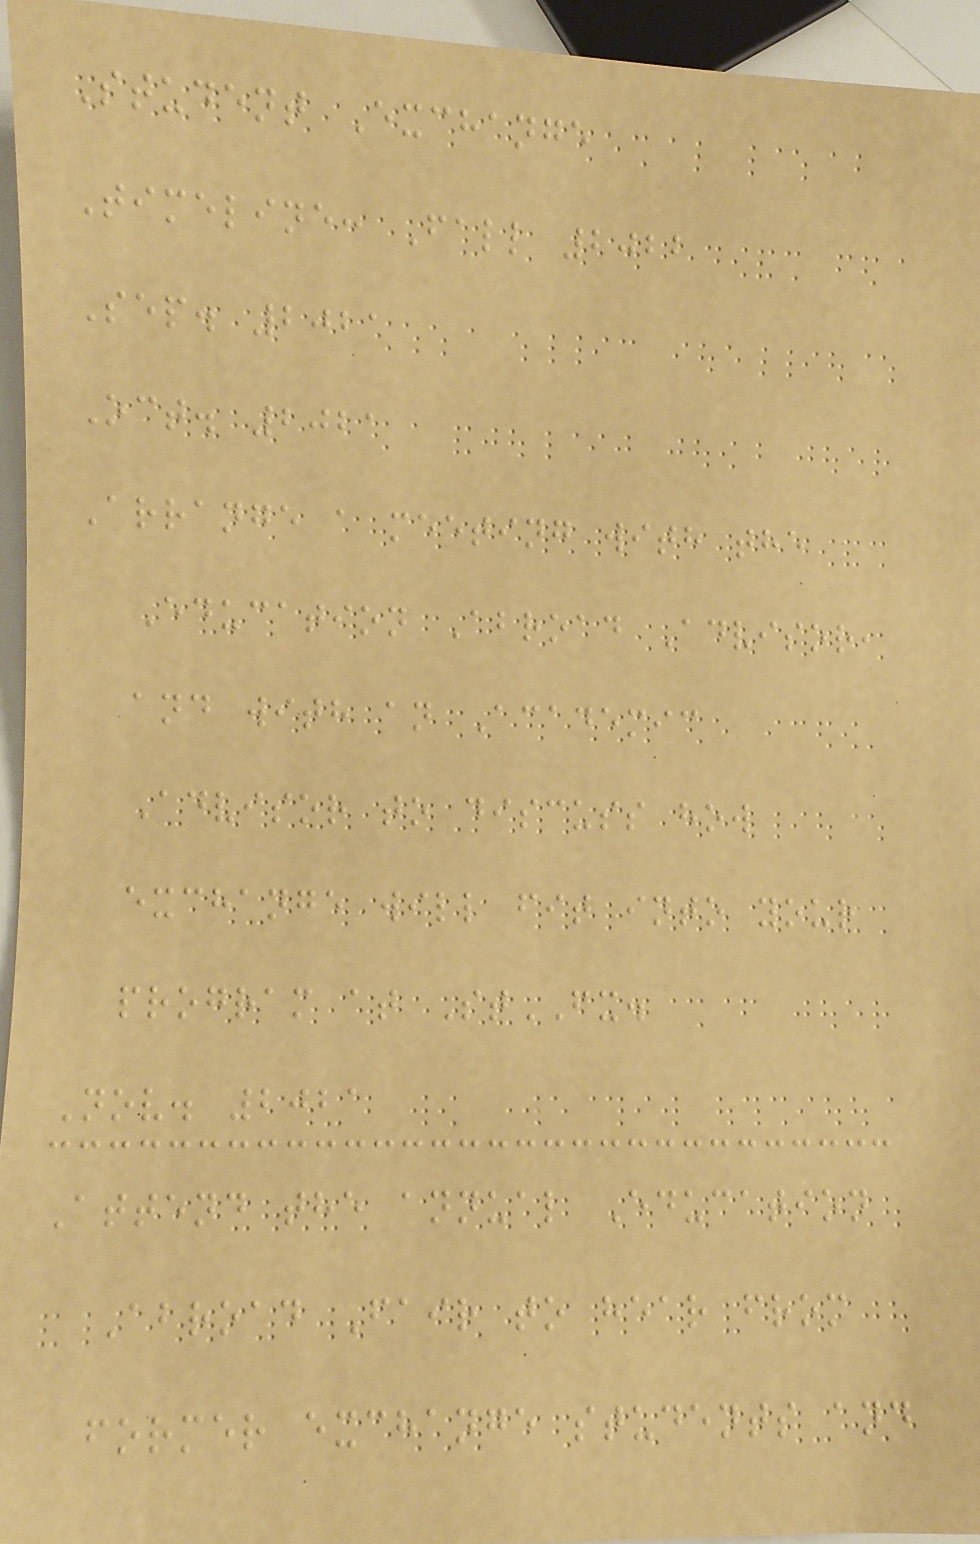Student Exchange
Timeline: Fall 2022
Sep. 2021
Oct. 2021
Arrange a meeting with the
Education Abroad Advisor,
and with an Academic
Advisor to discuss how
exchange will fit into your
program at StFX.
Nov. 2021
Attend the annual Education
Abroad Fair to hear from
former exchange students and
